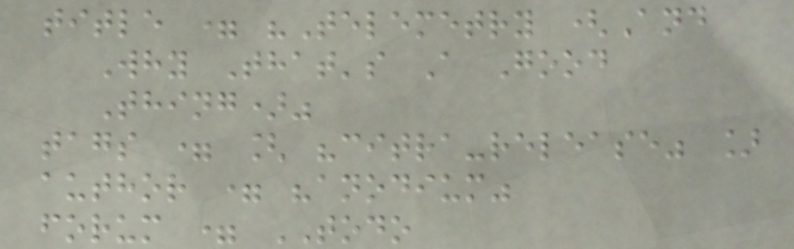title = "Telemetry (And
Why That's A Good
Thing)"
tags = [ "citra-release" ]
author = "anodium"
forum = TODO
